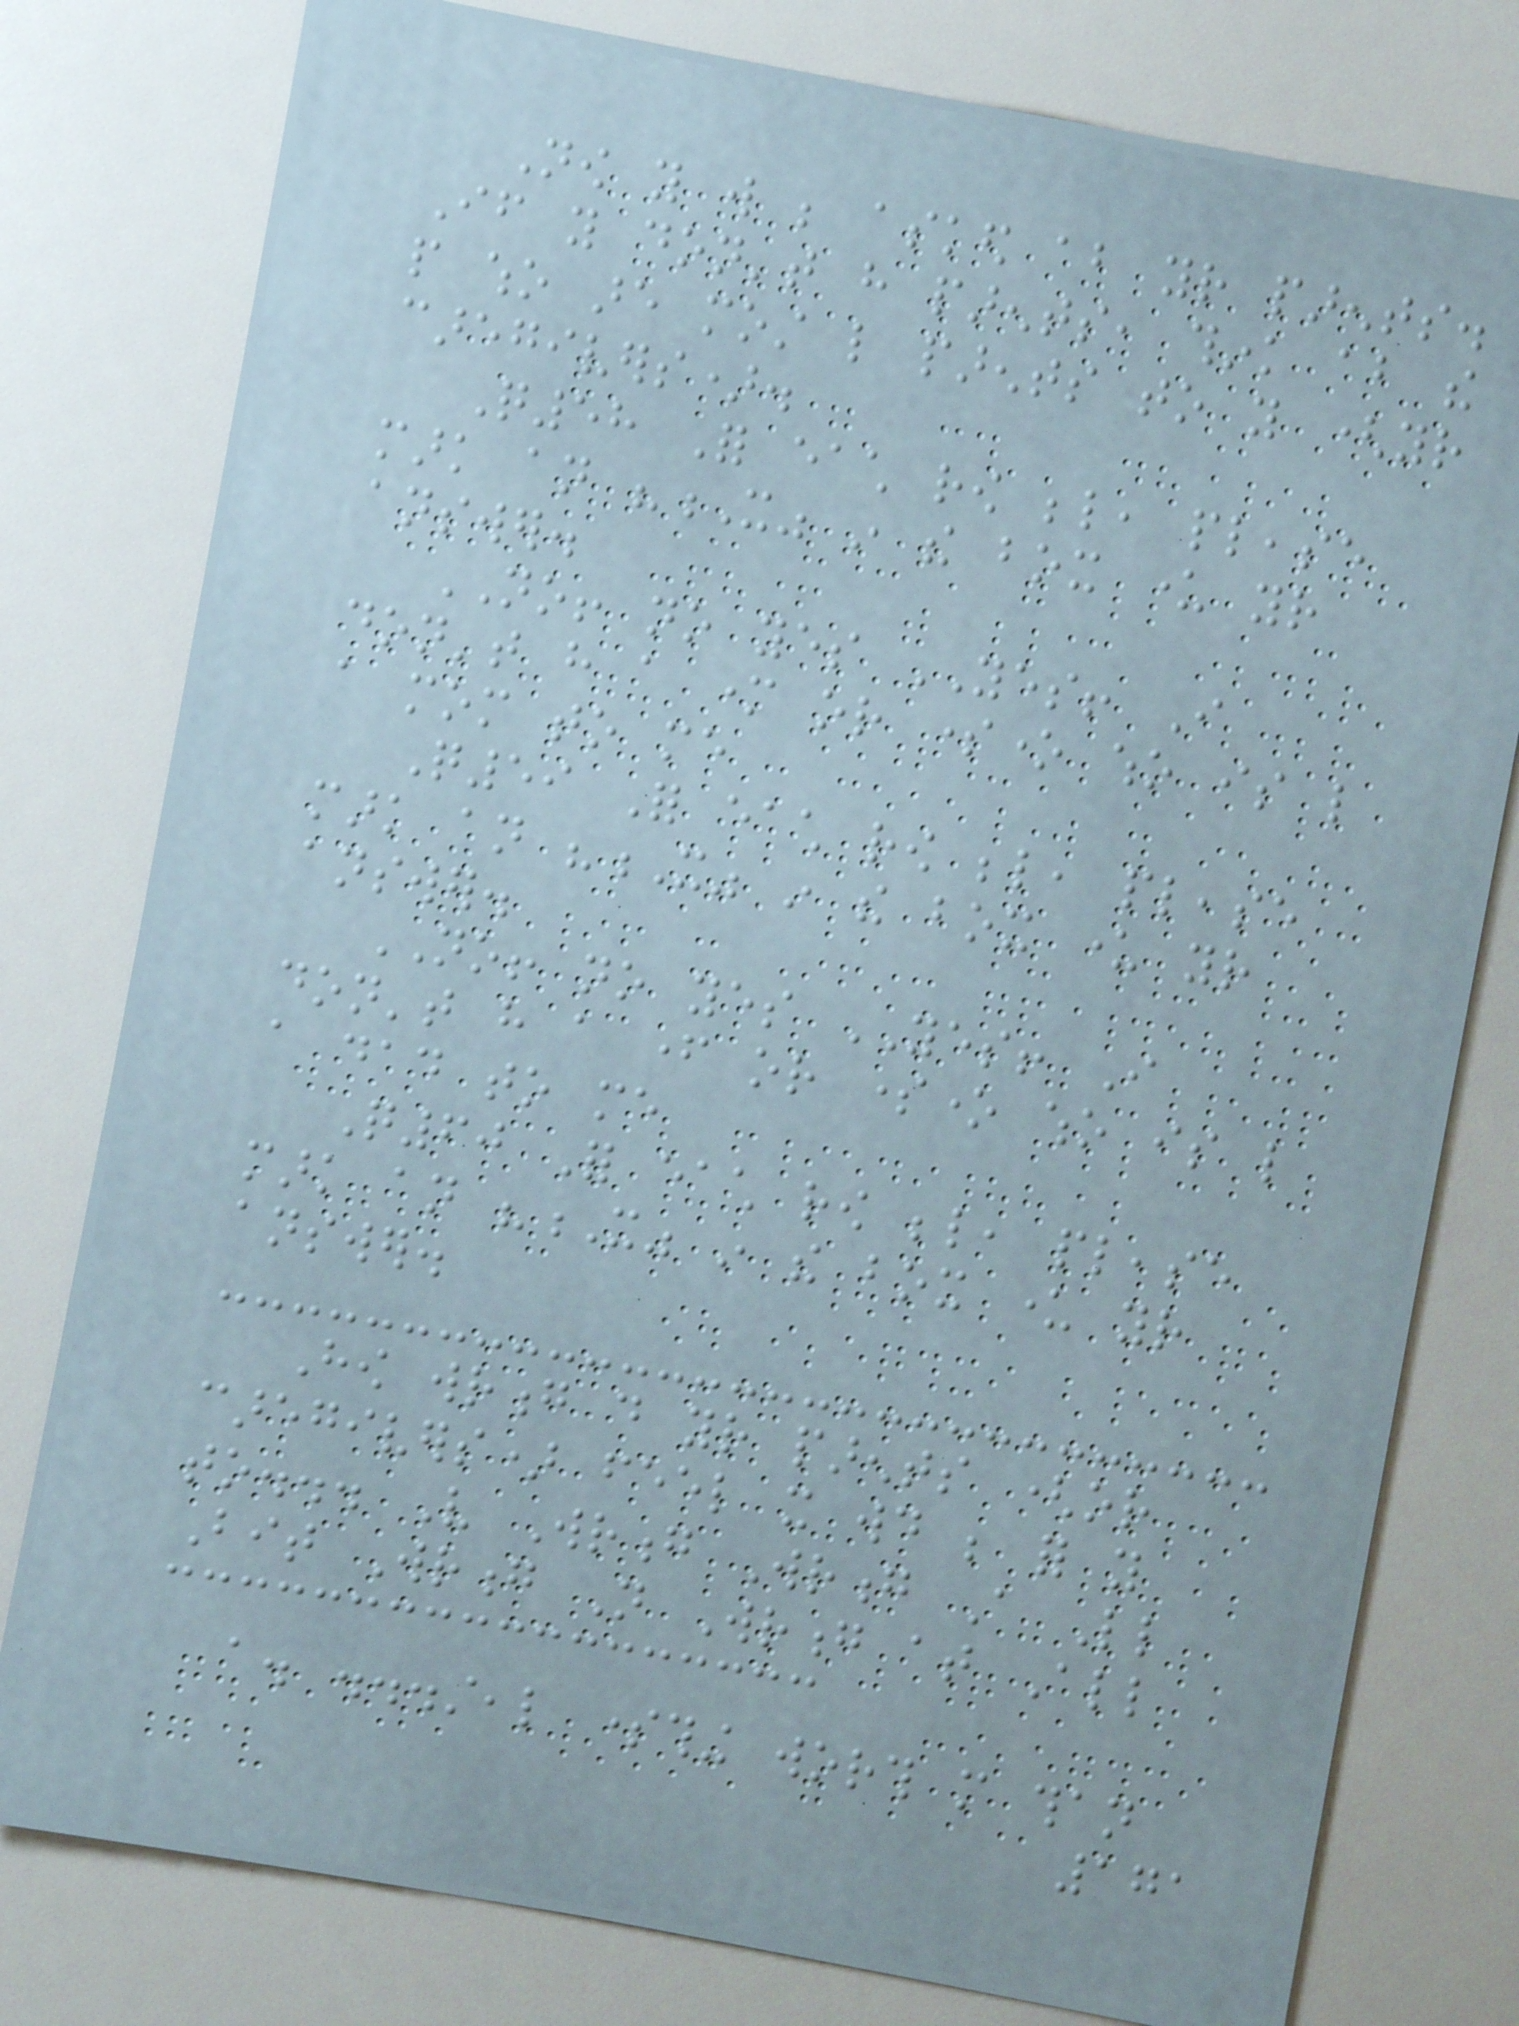Now you will be asked about your parents.
If you don't have parents, think about the
people who are most like parents to you (your
caregivers).
Q58 For each row below, please
mark an "X" in the box under your
answer.
NO! no yes YES! I
don't have a mother or someone who is like
a mom to me
Q59 For each row below, please
mark an "X" in the box under your
answer.
NO! no yes YES! I
don't have a father or someone who is like
a dad to me
Q60 For each row below, please
mark an "X" in the box under your
answer.
How wrong do your parents (or
caregivers) feel it would be for you
to... Very Wrong Wrong A Little
Bit Wrong Not Wrong at All
a. ...steal something worth more than
171
